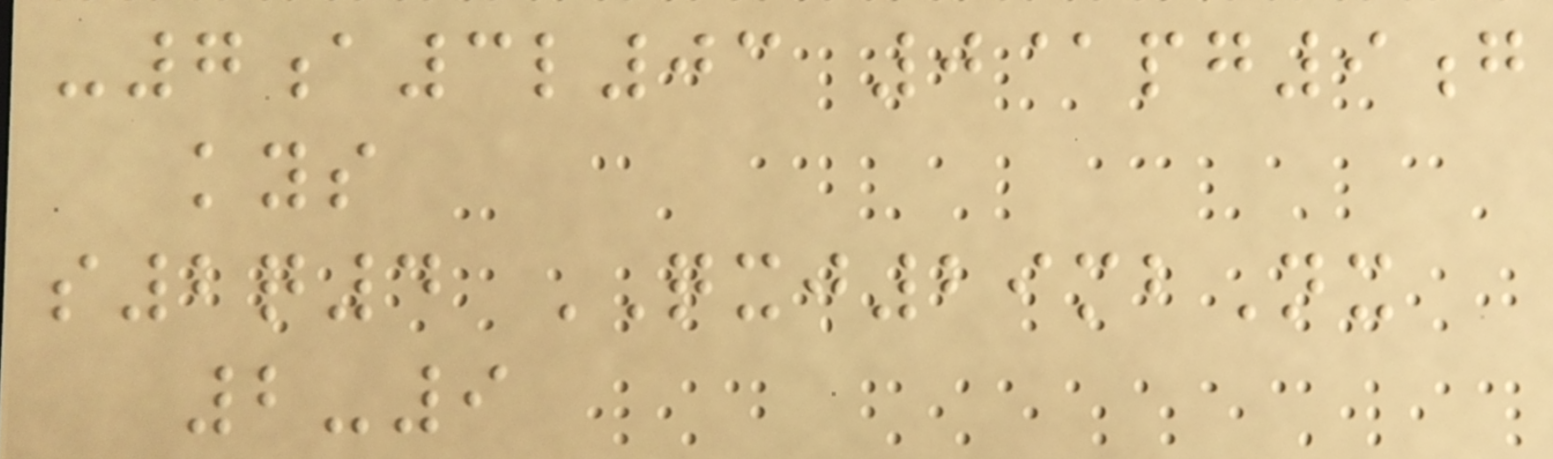-7a3l03 0@pg9g
kys
s2q4 QXJ29mbNx
2-9
